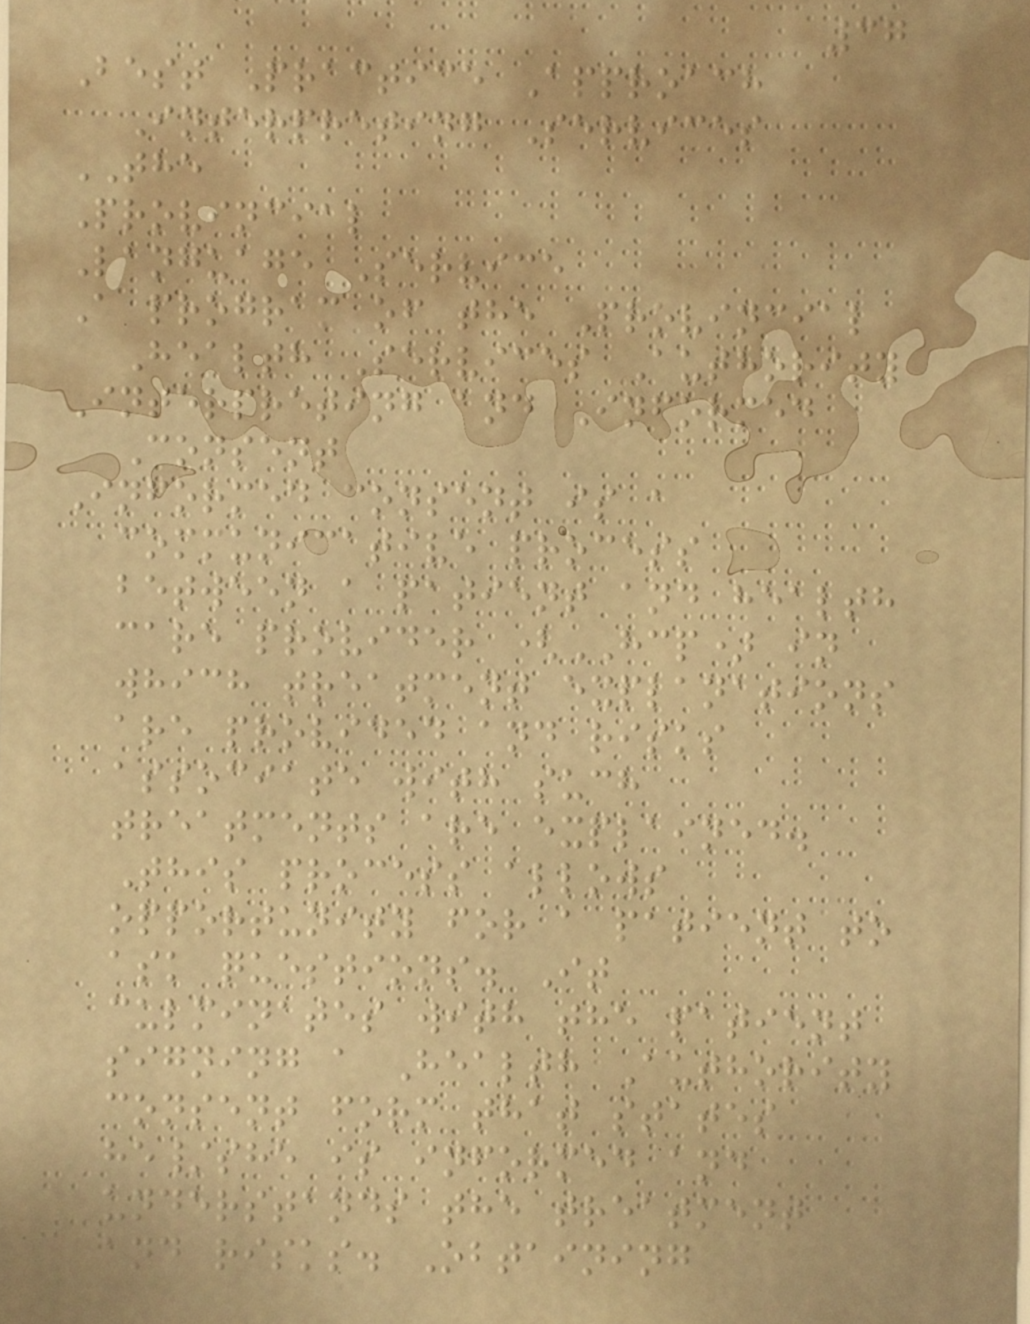37
Best Practice Approach
Interpreting Services
THE
Provincial
Language Service
A program of the Provincial
Health Services Authority
Interpreting and Informed
Consent
Informed consent is a
communicative process
between a patient and health
care provider (HCP) in
which treatment explanations
are provided and risks
associate with such
treatments are explained.
This process allows
opportunity for a patient to
ask questions. It
culminates with the patient
signing a Health Authority
consent form that states
he/she is informed and
understands the treatment
and risks. Obtaining
